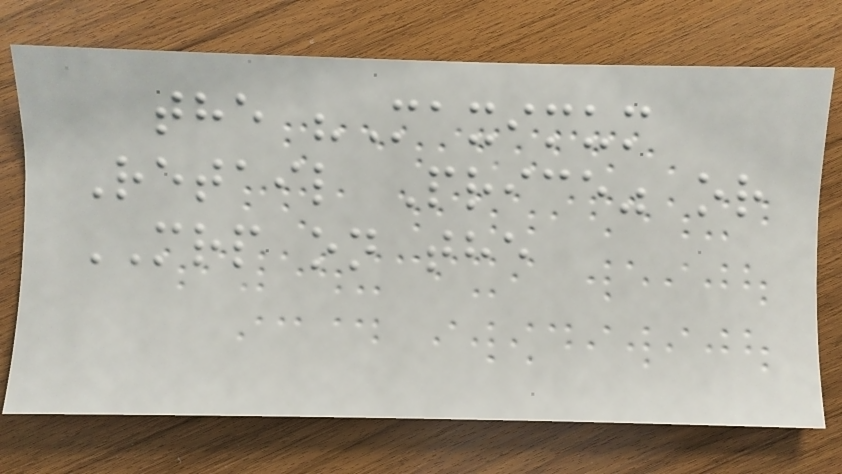the "Maximum
Retail Price" or
MRP on the
